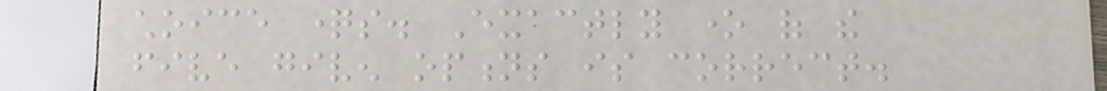choice questions. Exactly one of the
five given options is correct.
